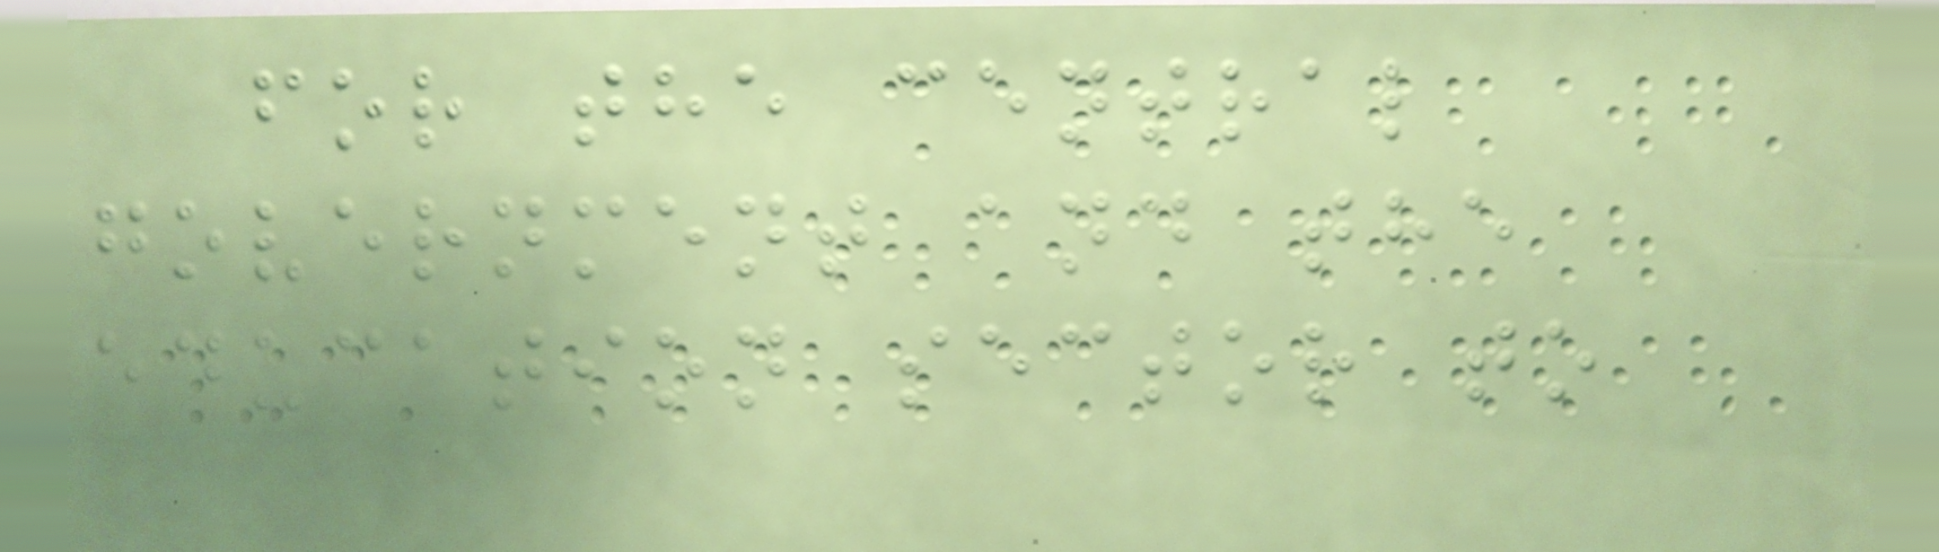for the central
government and the
education sector to
